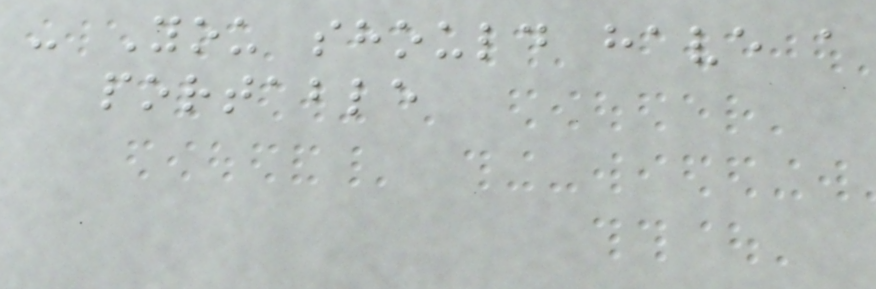- You should have a
portable
